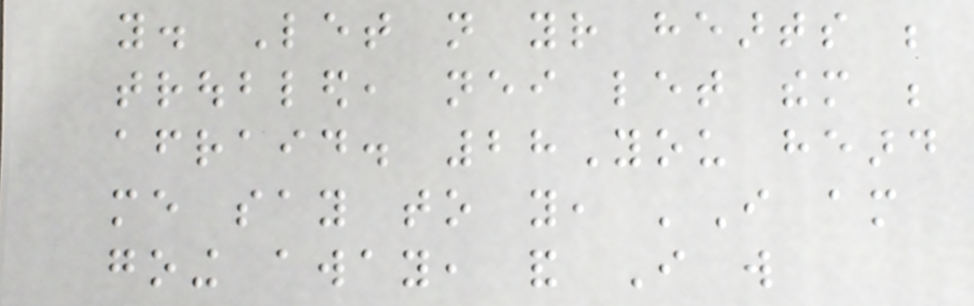you. Let not your hearts be
troubled, neither let them be
afraid. 28You heard
me say to you, 'I am
going away, and I will
